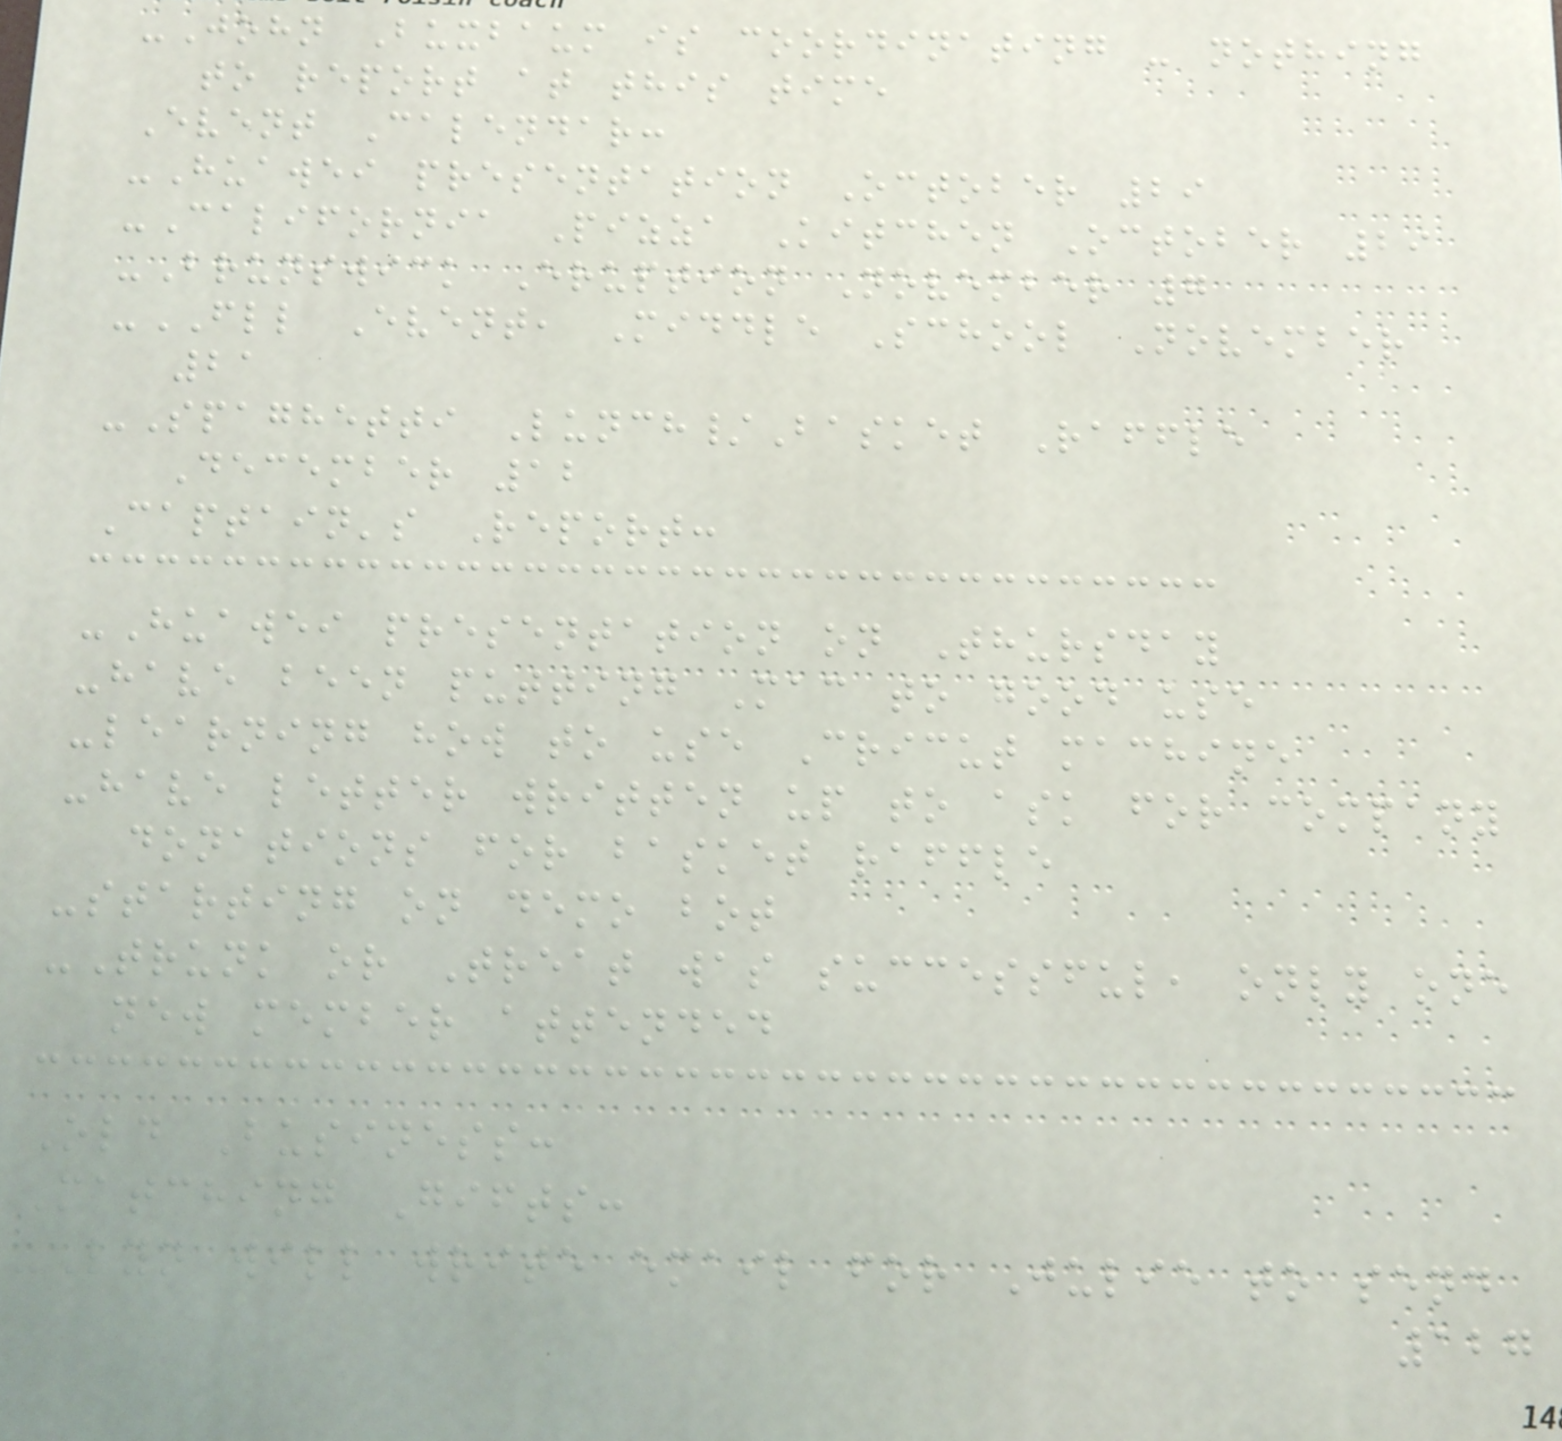-John Buxbaum is coordinating - nothing
to report at this time
Event Calendar:
-Huawei presentation October 29
-California Pizza Kitchen October 29
-Brunswick Eruption November 7
-FLL Event, Middle School November
21
-Spaghetti Lunch/Basket Raffle
December 12
Captain's Report:
-Huawei presentation on Thursday
-have been putting Mac to good use
-learning how to use Cricut machine
-have letter written up to ask for company
donations for basket raffle
-starting on demo bot
-Trunk or Treat was successful, only one
new member attended
Old Business:
Matching Gifts:
-Lyn will write email for Julie to send
127
